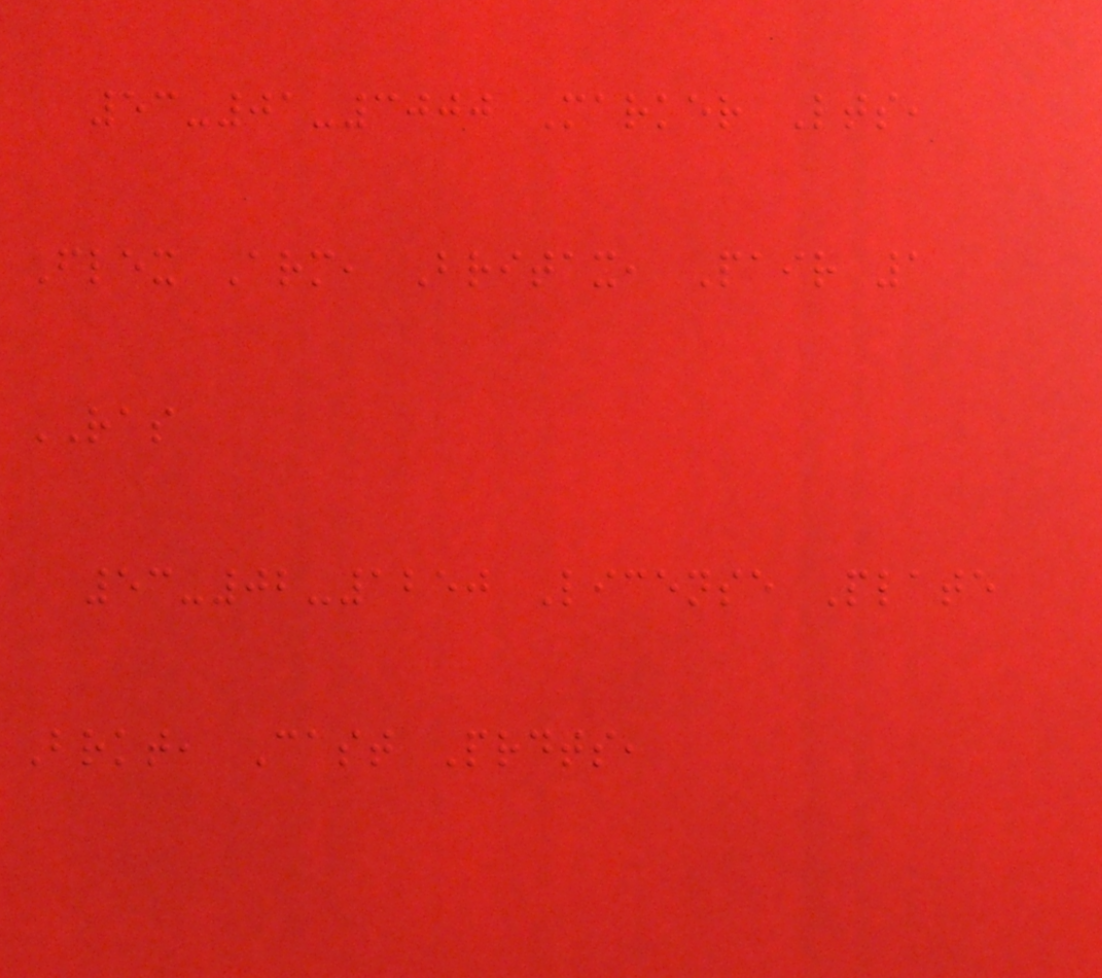53-01-3000 Marker Lts,
Flex Arm, Britax, Pair 1
RAS
53-02-1250 License Plate
Brkt, Cast Prdts,
